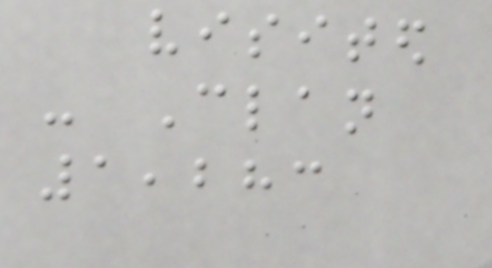visited
- Clan
1,283
